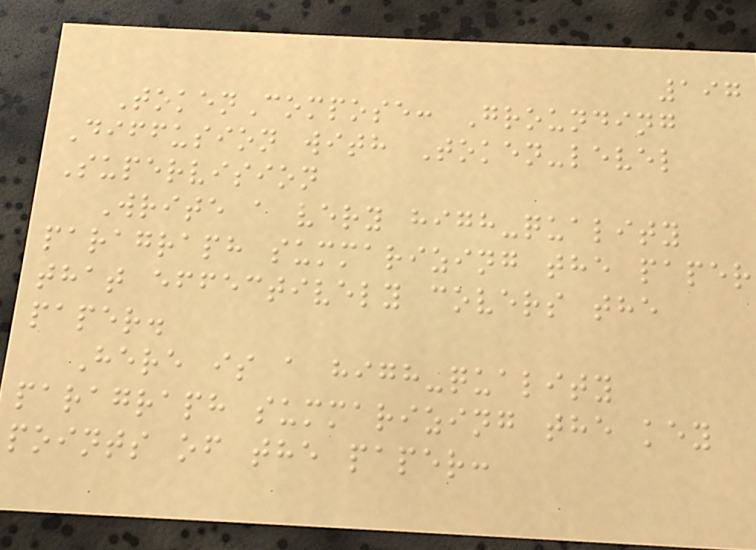197
TokenCompose: Grounding
Diffusion with Token-level
Supervision
Write a very high-quality
paragraph summarizing the paper
that effectively covers the
paper.
Here is a high-quality
paragraph summarizing the key
points of the paper:
